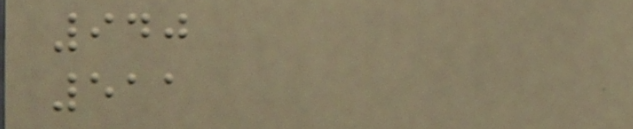940
511
